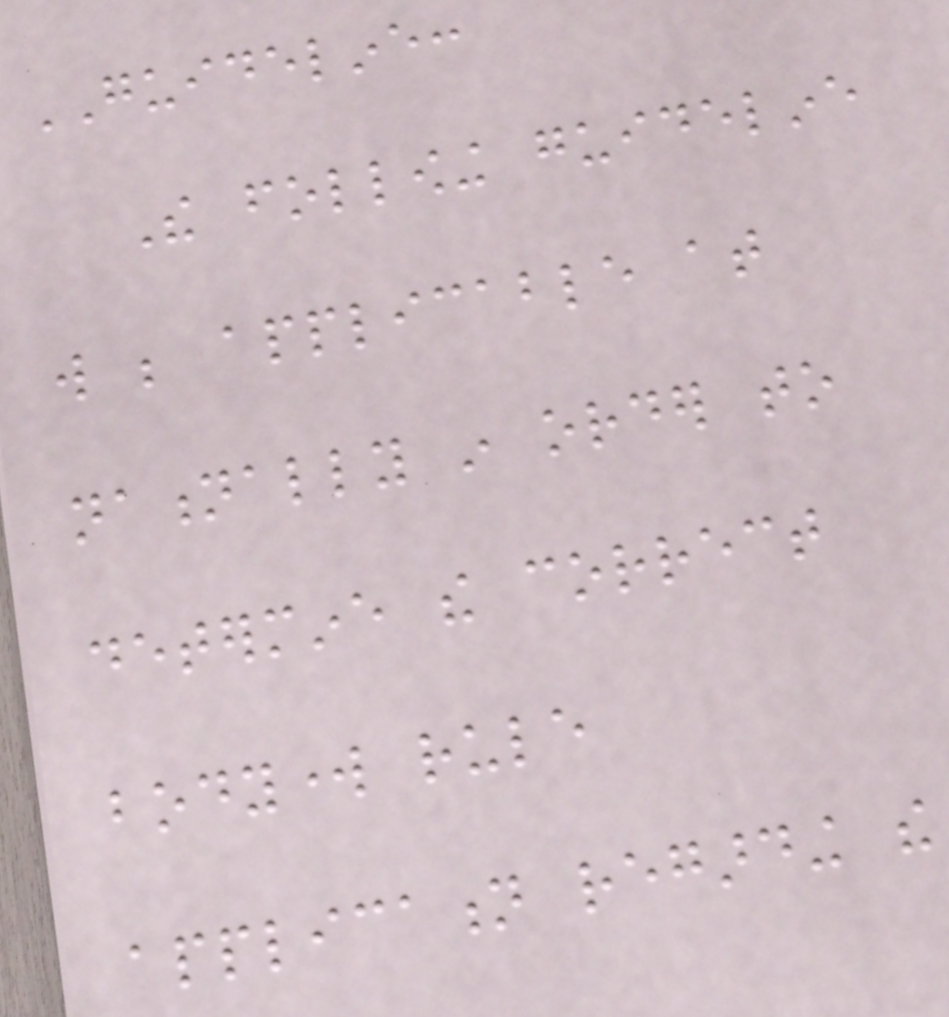GUIDELINE:
The following guideline
will be applicable at
nationally in order to
determine the correct
bodywork rule
application regarding the
